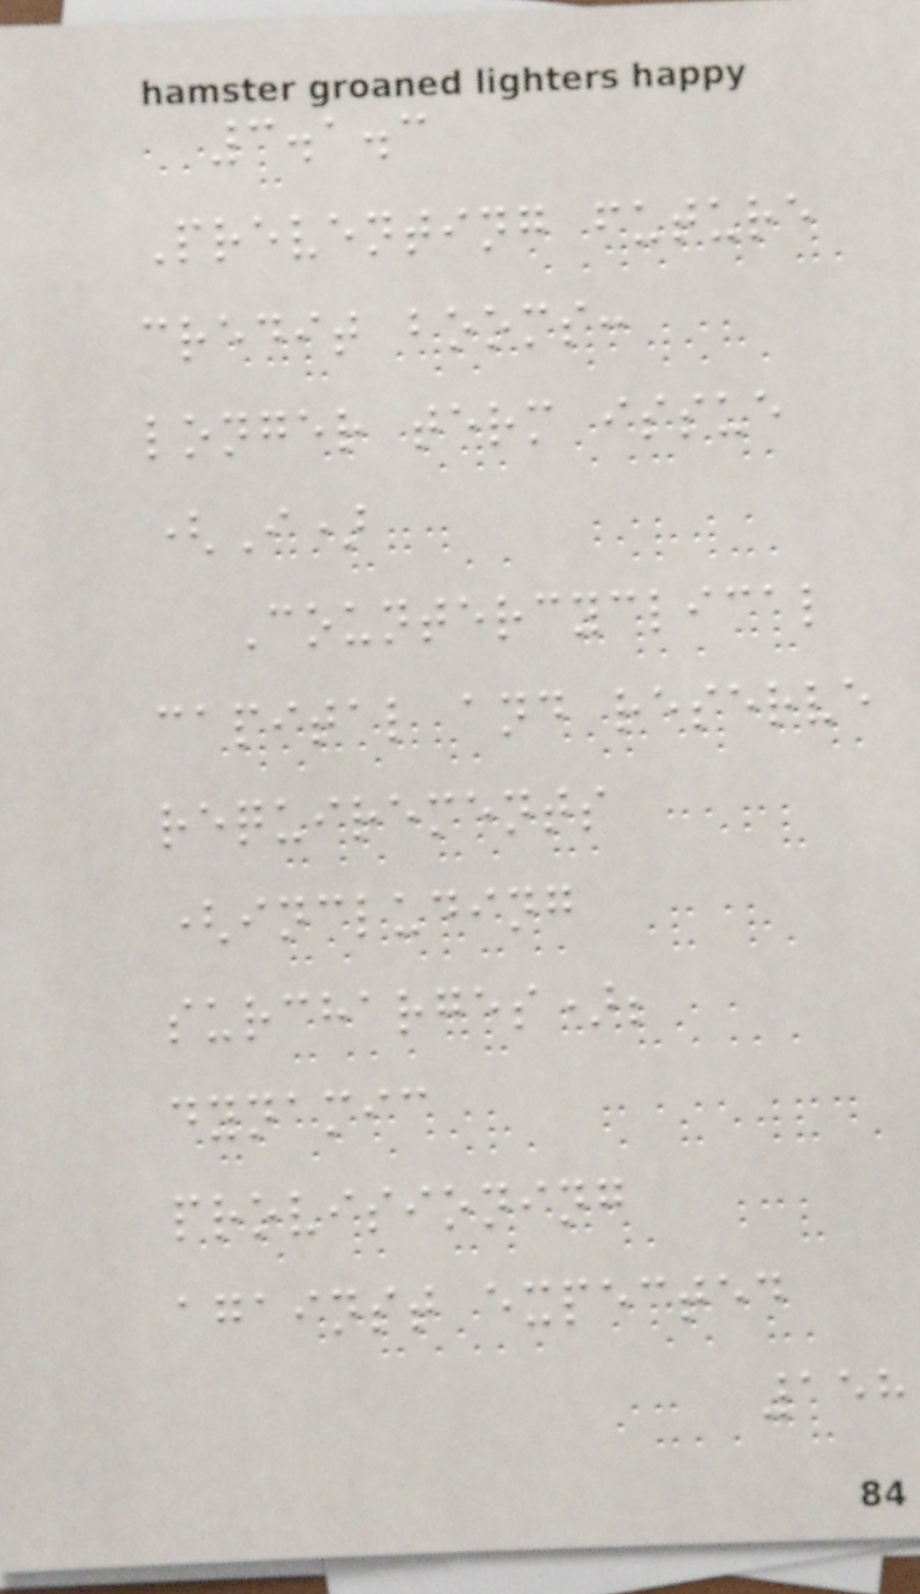3.1.3
Preventing future
credit booms:
longer term issue
(I)
Countercyclical
capital and reserve
requirements
(including
surcharges);
dynamic
provisioning
against expected
158
